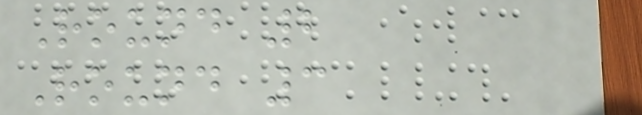Round 2
Round 3
